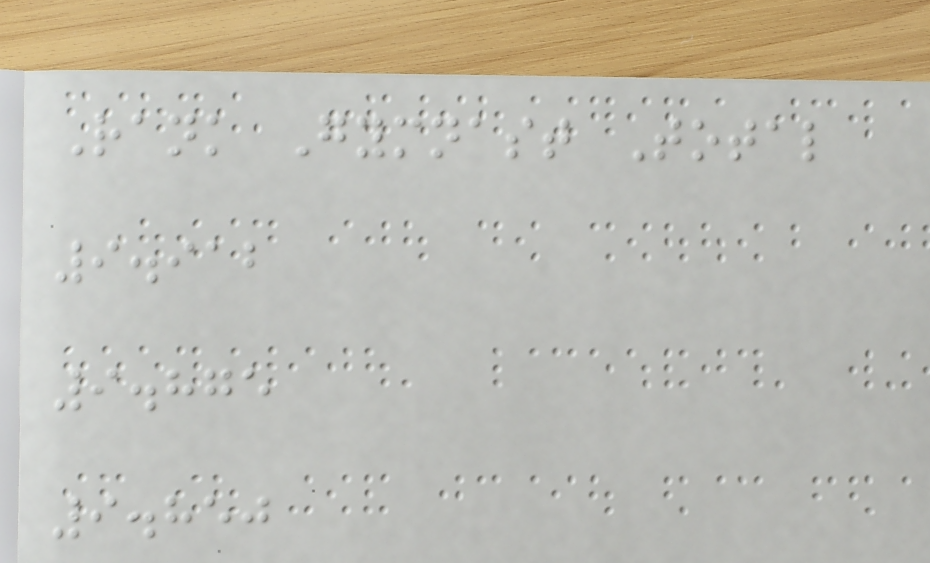Rank Gymnast Total
9.912
9.875
9.850
